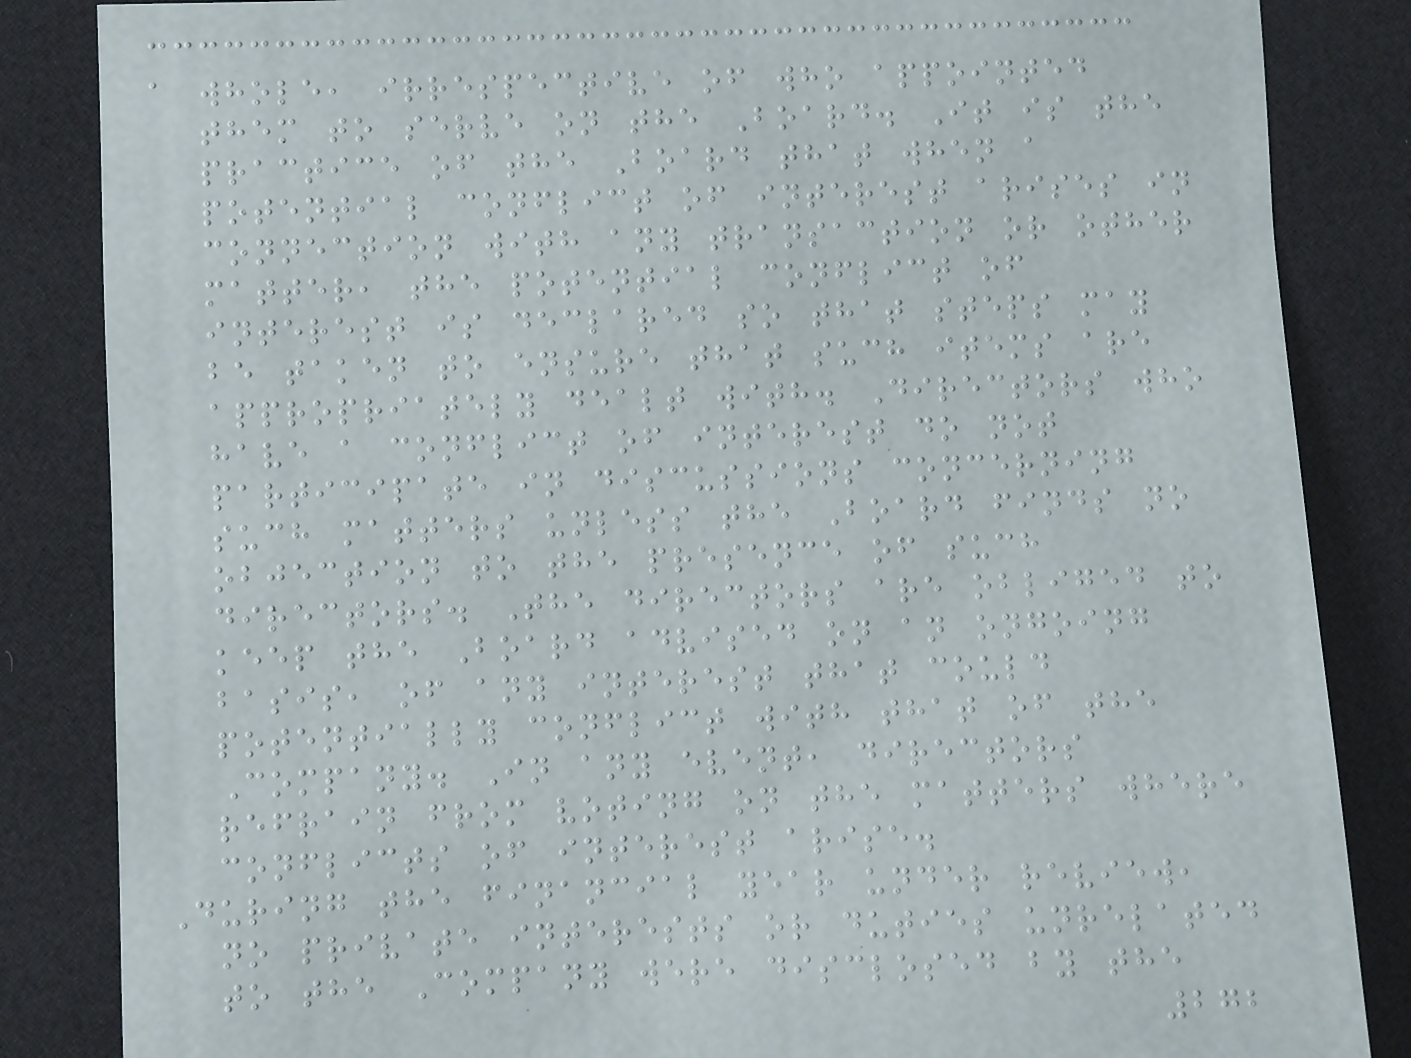a whole, irrespective of who appointed
them to serve on the Board. It is the
practice of the Board that when a
potential conflict of interest arises in
connection with any transaction or other
matter, the potential conflict of
interest is declared so that steps may
be taken to ensure that such items are
appropriately dealt with. Directors who
have a conflict of interest do not
participate in discussions concerning
such matters unless the Board finds no
objection to the presence of such
directors. The directors are obliged to
keep the Board advised on an ongoing
basis, of any interest that could
potentially conflict with that of the
Company. In any event, directors
refrain from voting on the matters where
conflicts of interest arise.
During the financial year under review,
no private interests or duties unrelated
to the Company were disclosed by the
272
